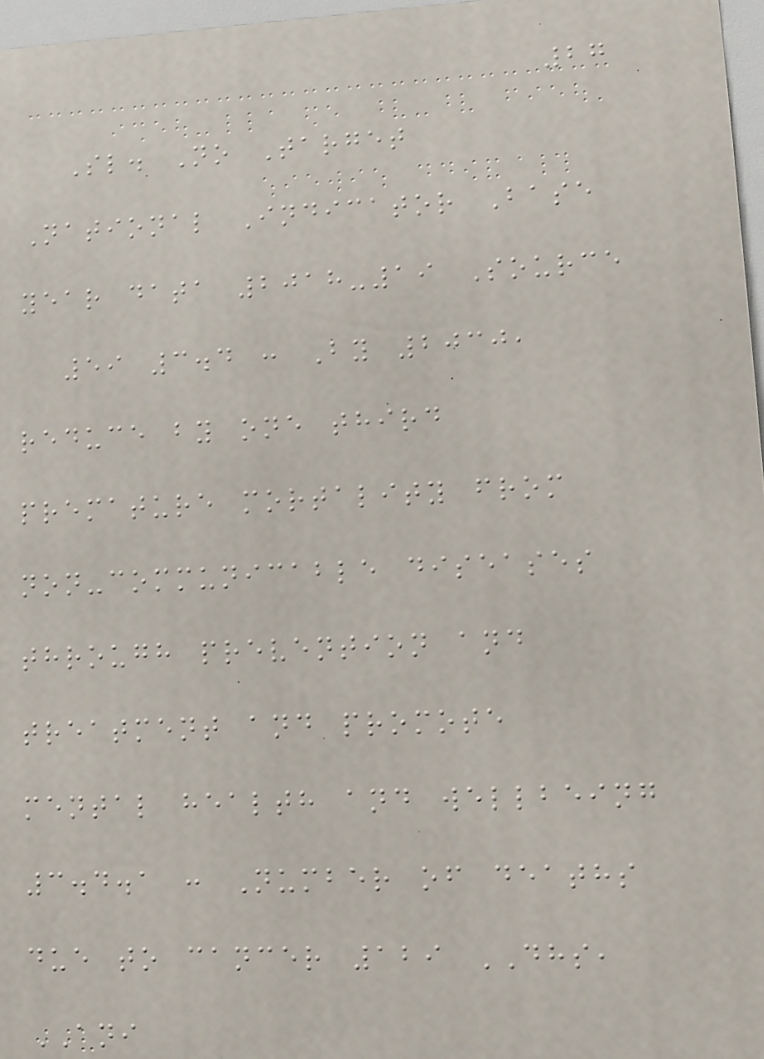27
Sl. No Target
National Indicator Base
year data 2018-19 Source
59 3.4 : By 2030,
reduce by one third
premature mortality from
non-communicable diseases
through prevention and
treatment and promote
mental health and wellbeing
3.4.1 : Number of deaths
due to cancer 129 DHS,
ANI
